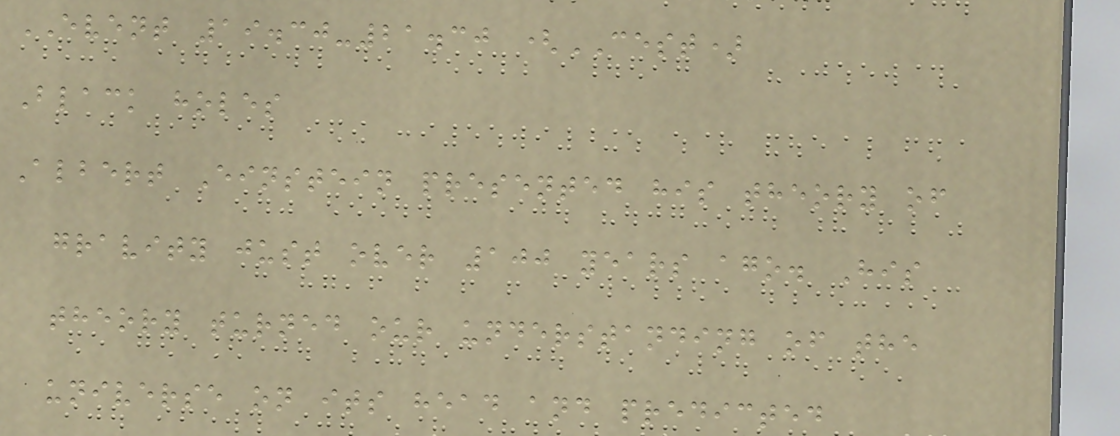EVENT 19.30-21.30 (CEST)
Black holes
Albert Einstein presented his theory of
gravity just over 100 years ago. His
theory turned our understanding of the
universe on its head and predicted
